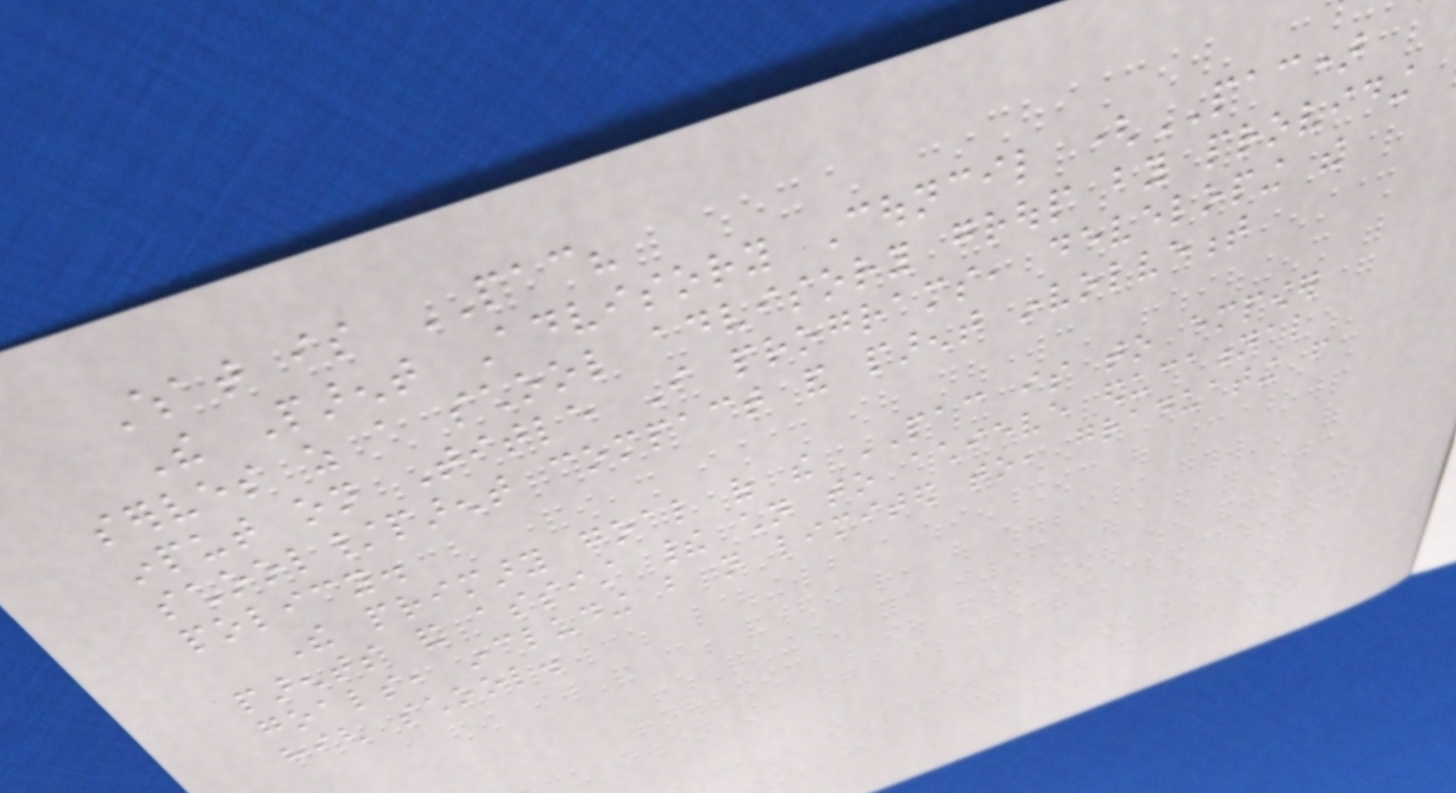What is PAC?
The Parent Advisory Council (PAC)
serves as a school advisory group by providing
input on Title I programs, developing the
school/parent compact and parent involvement
policy.
The primary goal of the PAC is to empower
parents and assist their children to achieve educational
goals, including but not limited to, graduating from
high school.
